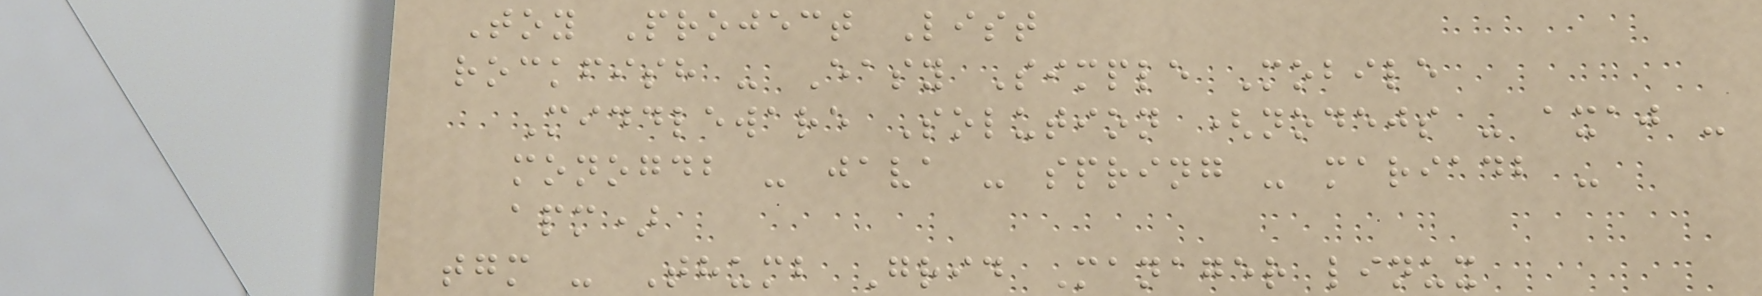Toy Project List
rockfish - Easy Simple Mobile
Middleware Solution (nodejs - axaj -
monogdb - java - spring - mariadb -
apm)
tgm - Thumb Grid Manager linux
